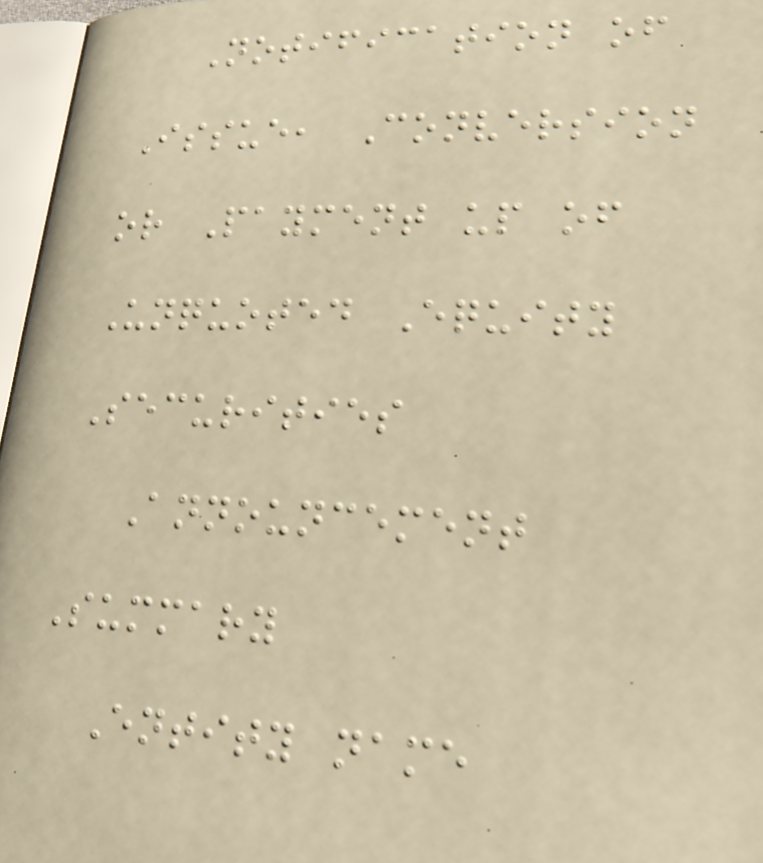Notification of
Issue, Conversion
or Payment up of
Unquoted Equity
Securities
Announcement
Summary
Entity name
